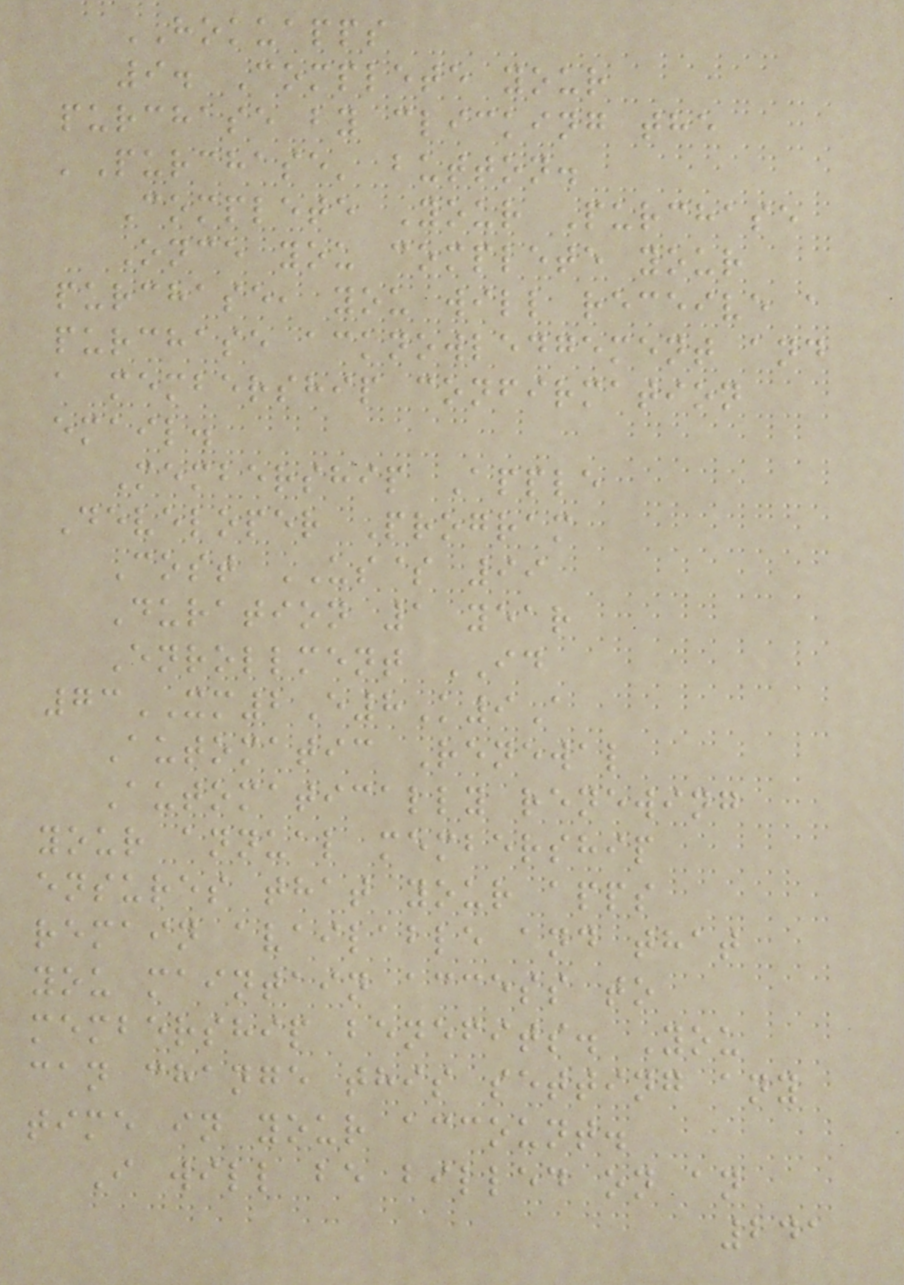HOKUAPPS
9. Complete your
purchase by clicking the
'Purchase' button.
Complete Your Purchase
Once you complete your
purchase, you will receive a
purchase acknowledgement and
a membership confirmation
email.
Membership Apple
Developer Program
Cost US$ 99
Duration 1 year
Enrollment ID
73XM2E8K9A
Automatic Renewal
Automatically renewing
your annual membership
ensures that your apps
remain available and that
you maintain access to
membership benefits. You
can change this setting any
time in your account.
I will be billed on an
241
